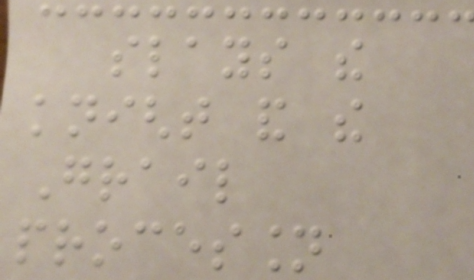slays the
knight and the
Grail
procession
